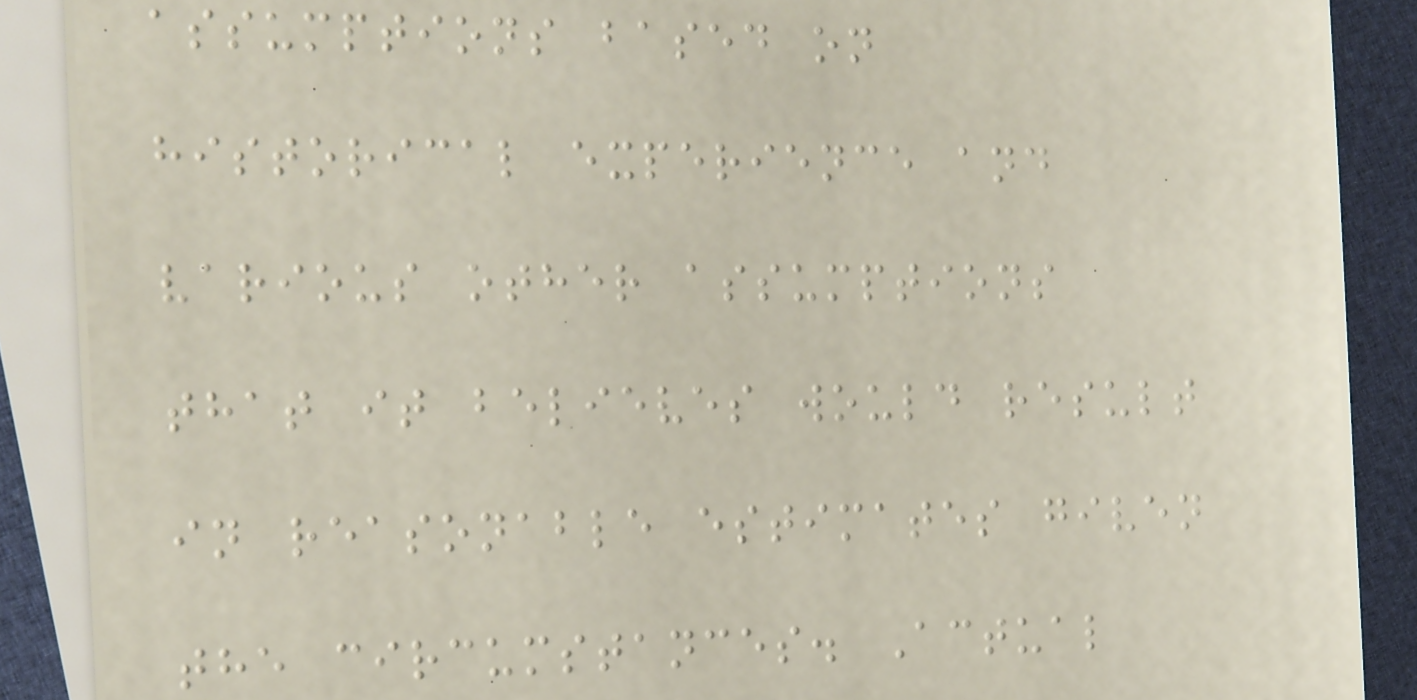assumptions based on
historical experience and
various other assumptions
that it believes would result
in reasonable estimates given
the circumstances. Actual
